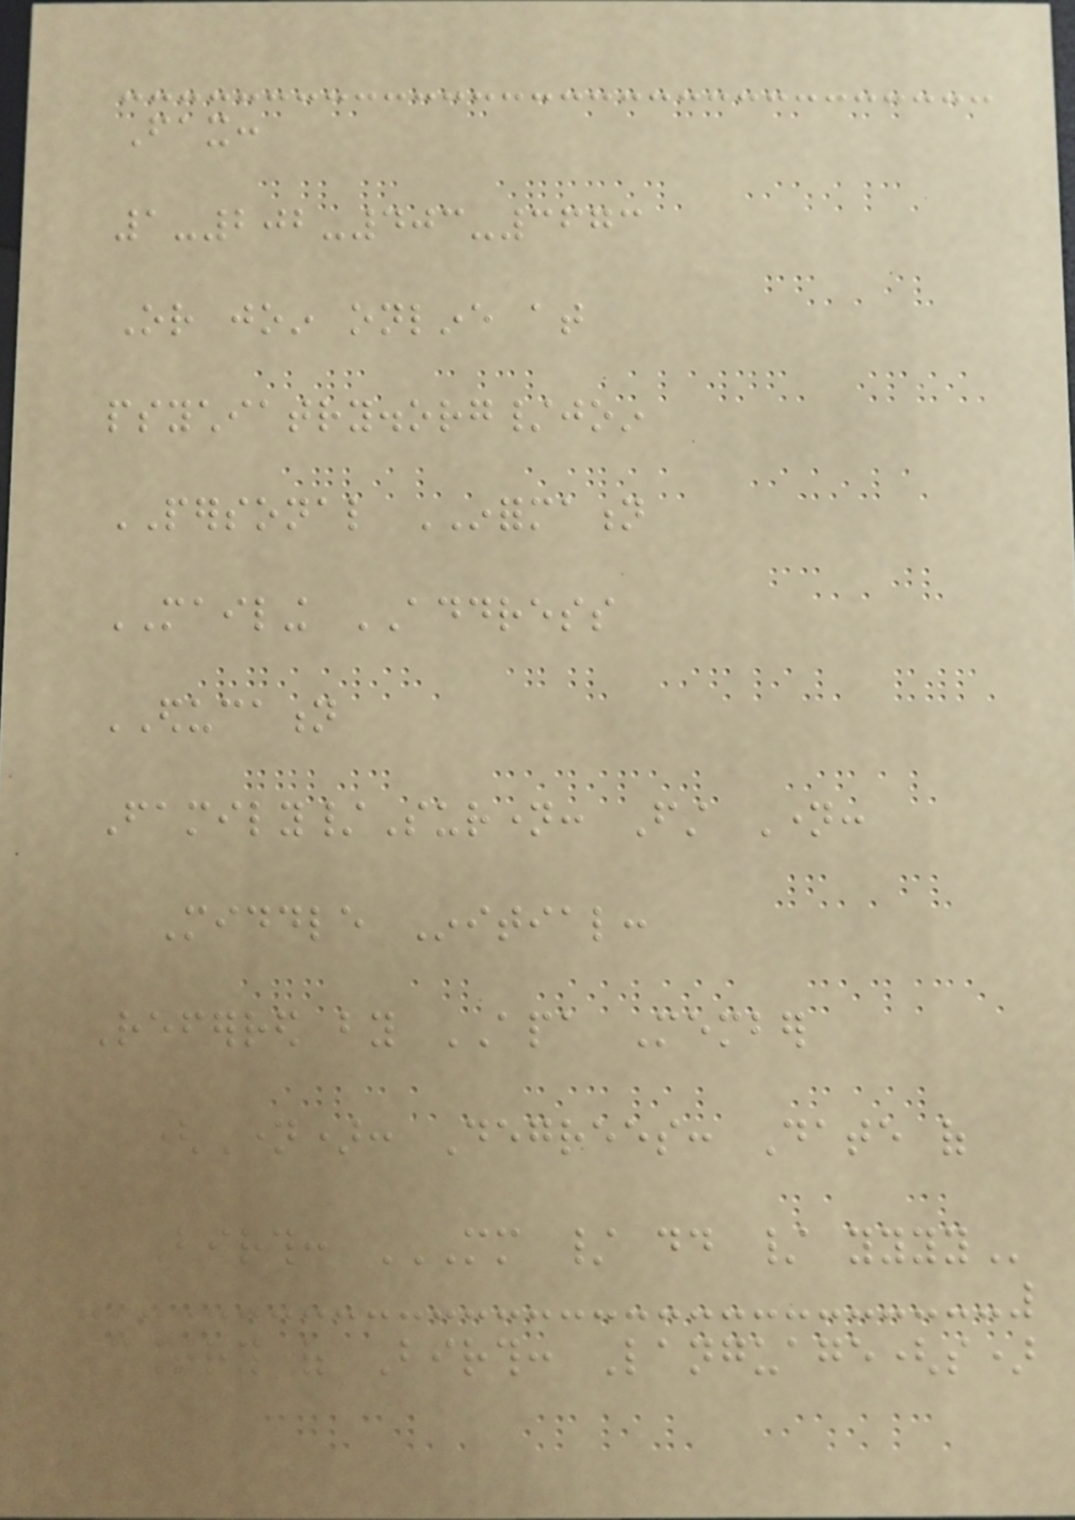Fax:
1-202-403-3673
Or join online at
psychiatry.org/join
PERSONAL INFORMATION
MAILING ADDRESS
EDUCATION
Family/Surname: First Name:
Middle Initial:
Referred by APA Member
(Name): Degrees: Date of
Birth: MM / DD / YYYY
Country of Birth: Language(s)
